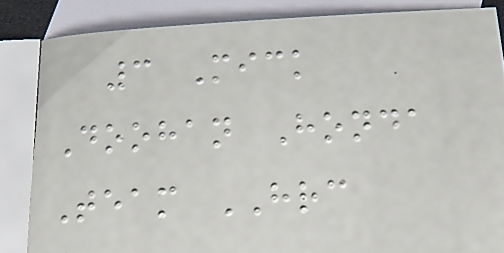3 Mick
Doohan Honda
Team HRC
